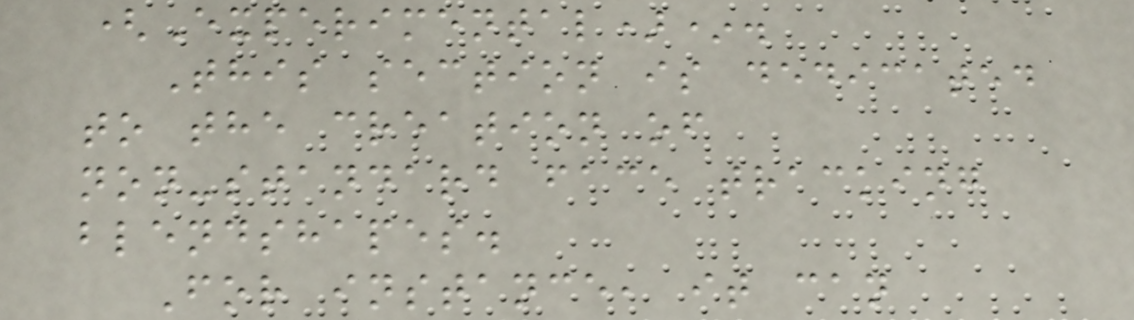(Experimental)*.
This section is dedicated
to the creation of
non-standard face tracking
blendshapes.
For instance, it can
